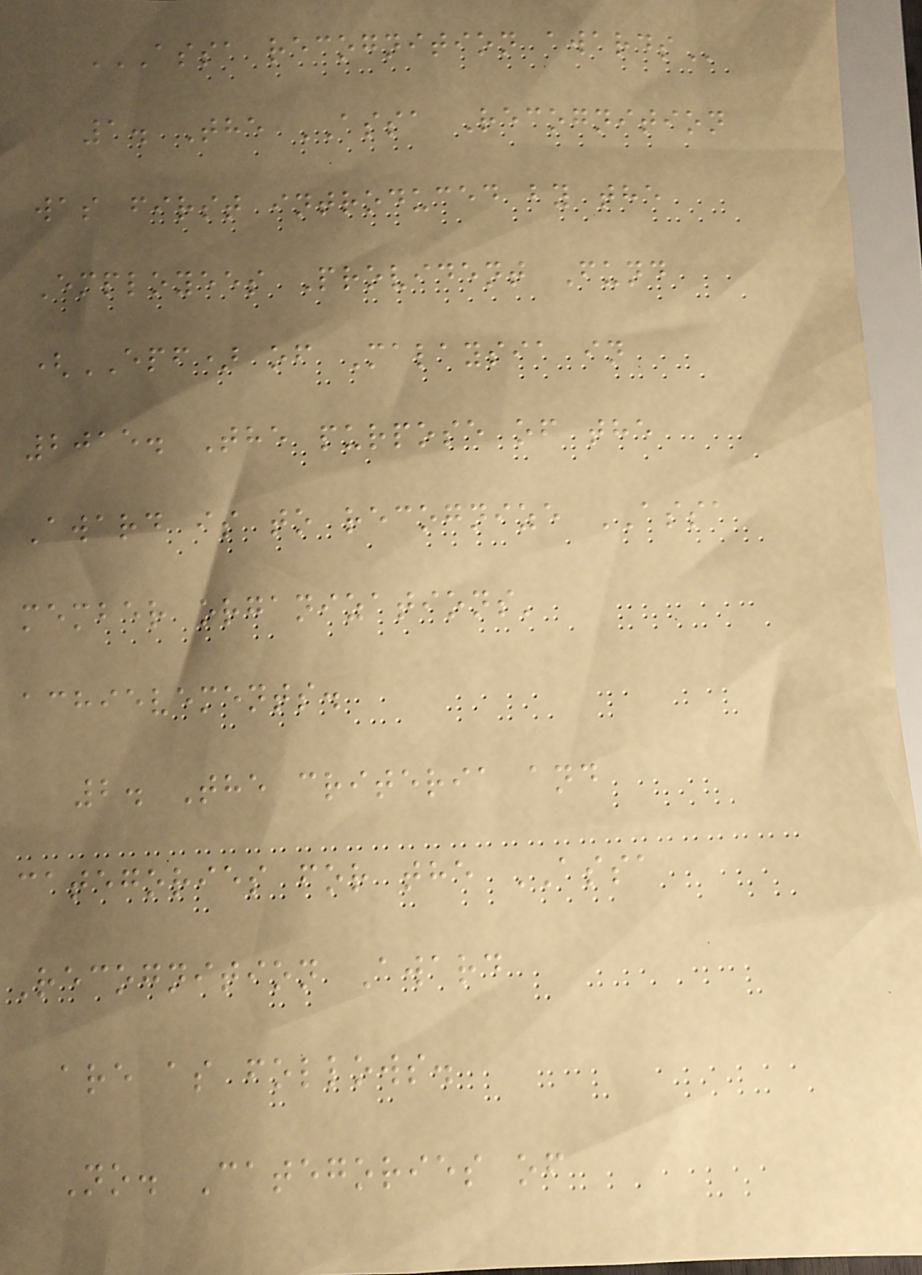ASSA RECOGNITION AWARDS
1. The ASSA Recognition
was first introduced by the
Employees Provident Fund
(EPF) of Malaysia in
2015. The purpose of the
Award is to recognize ASSA
member organizations'
achievements.
2. The criteria and
categories for the ASSA
Recognition Award
are as follows.
No. Categories of
